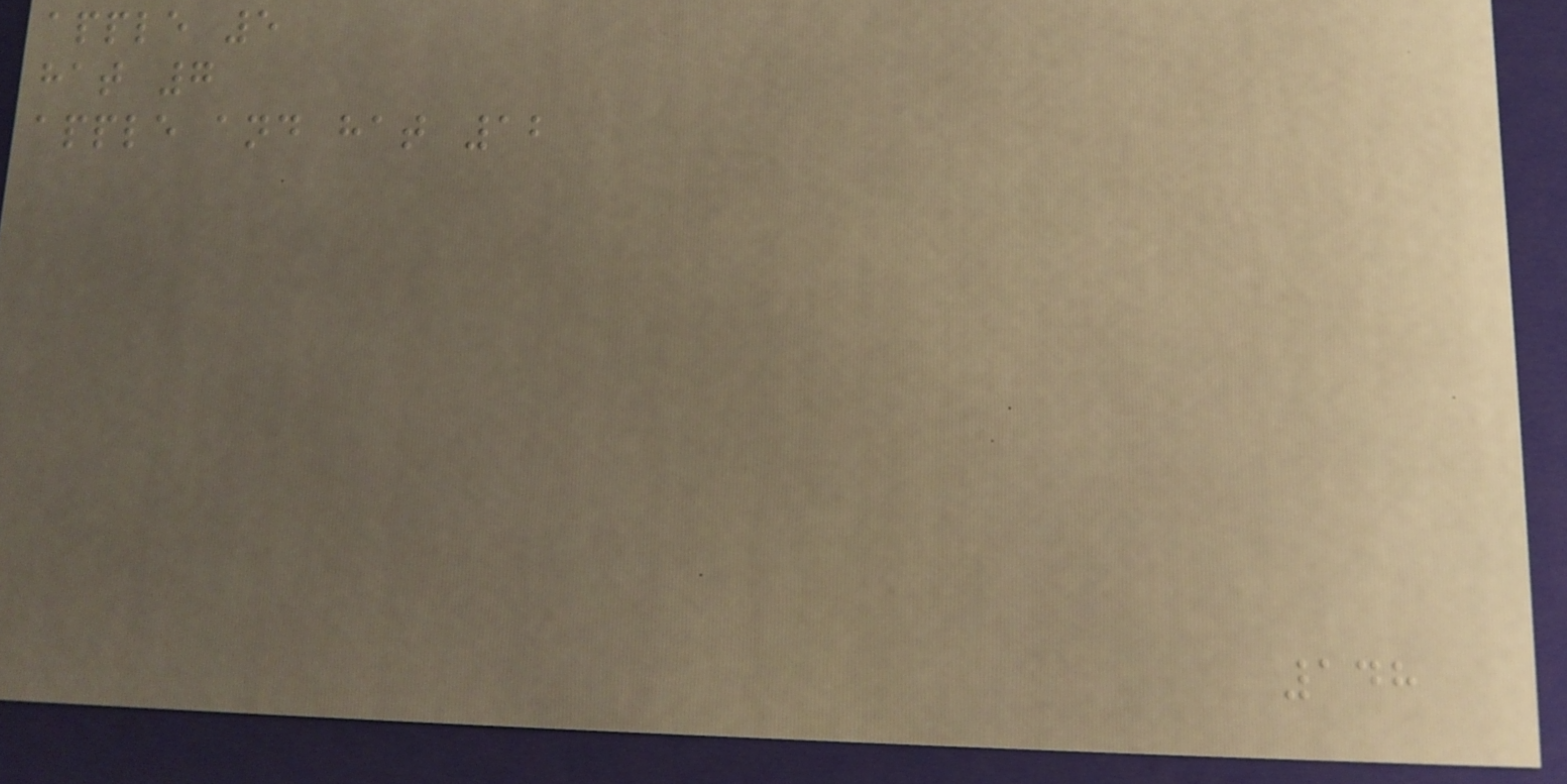apple 5
hat 7
apple and hat 12
148
